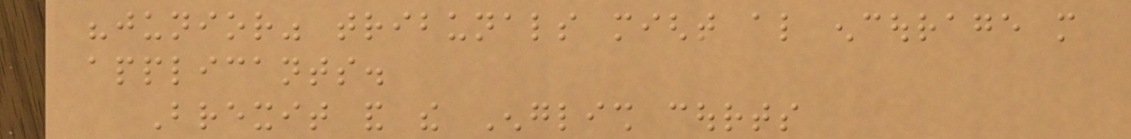"junior" tribunals might also encourage more
applicants.
Brexit and the English courts
